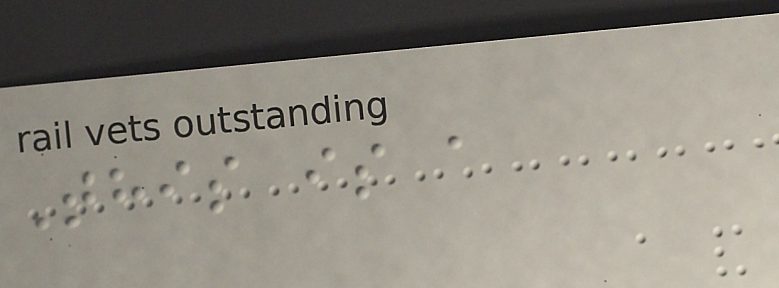This is a
